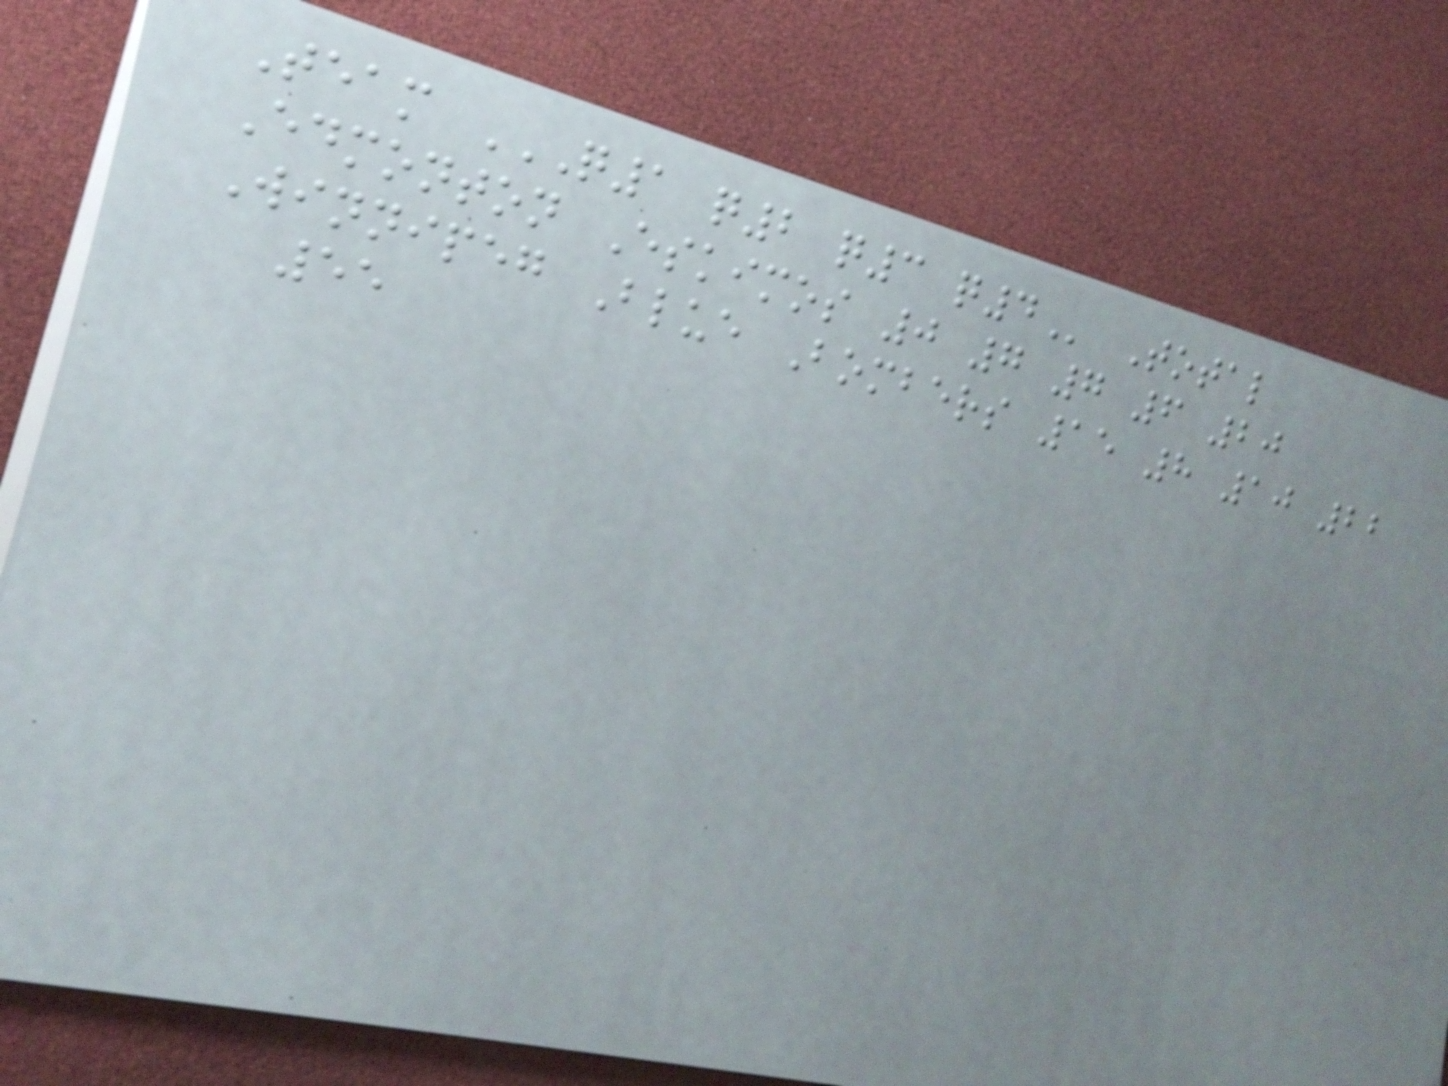Team Q1 Q2 Q3 Q4 Total
Edmonton Eskimos 0 7 7 6 20
Winnipeg Blue Bombers 15 8 10 22
55
